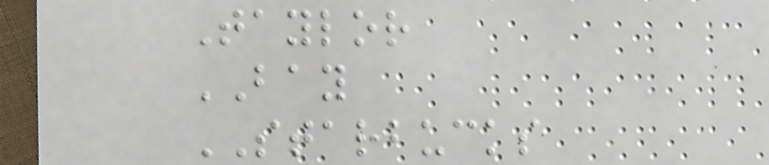Taylor
BAY
STARBUCKS
